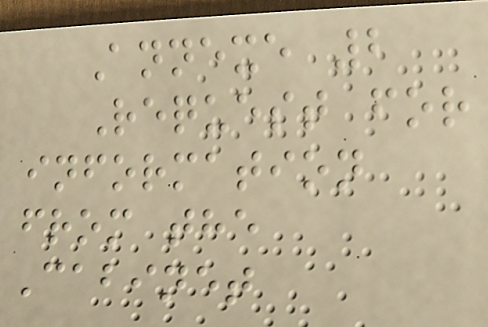Annexe 2
Request for
information
from the
Cabinet
